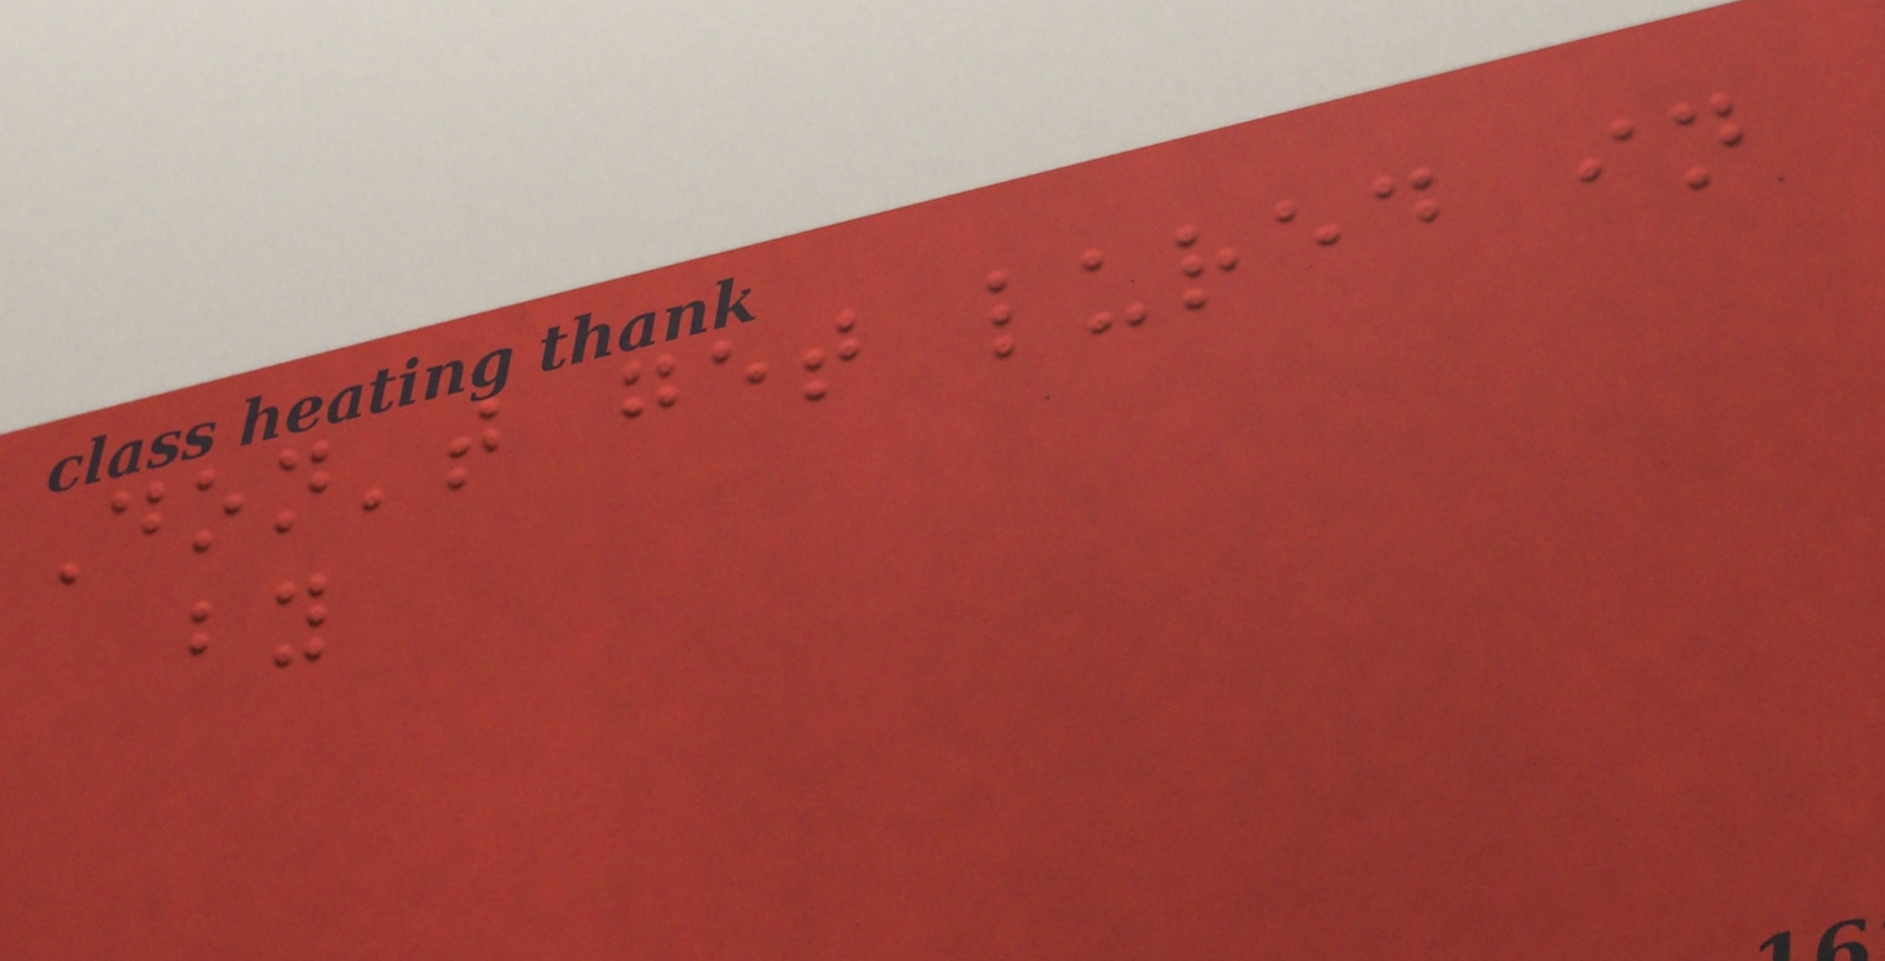Don't get lured in
by
